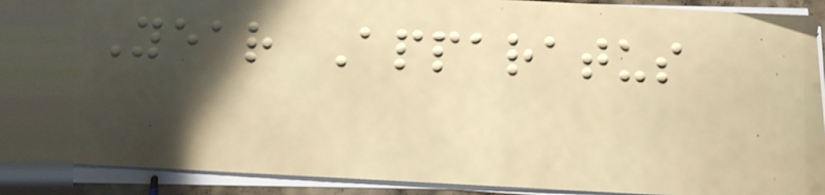Year Apparatus
